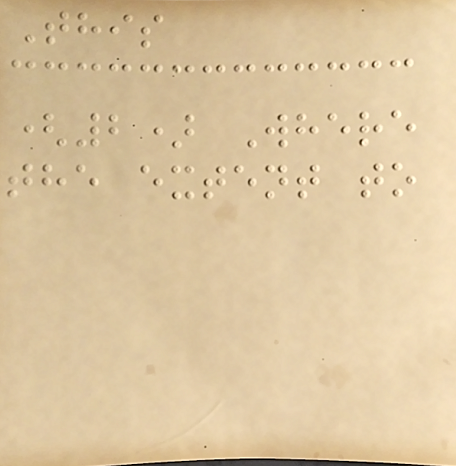This
(2) Where
the extent to
